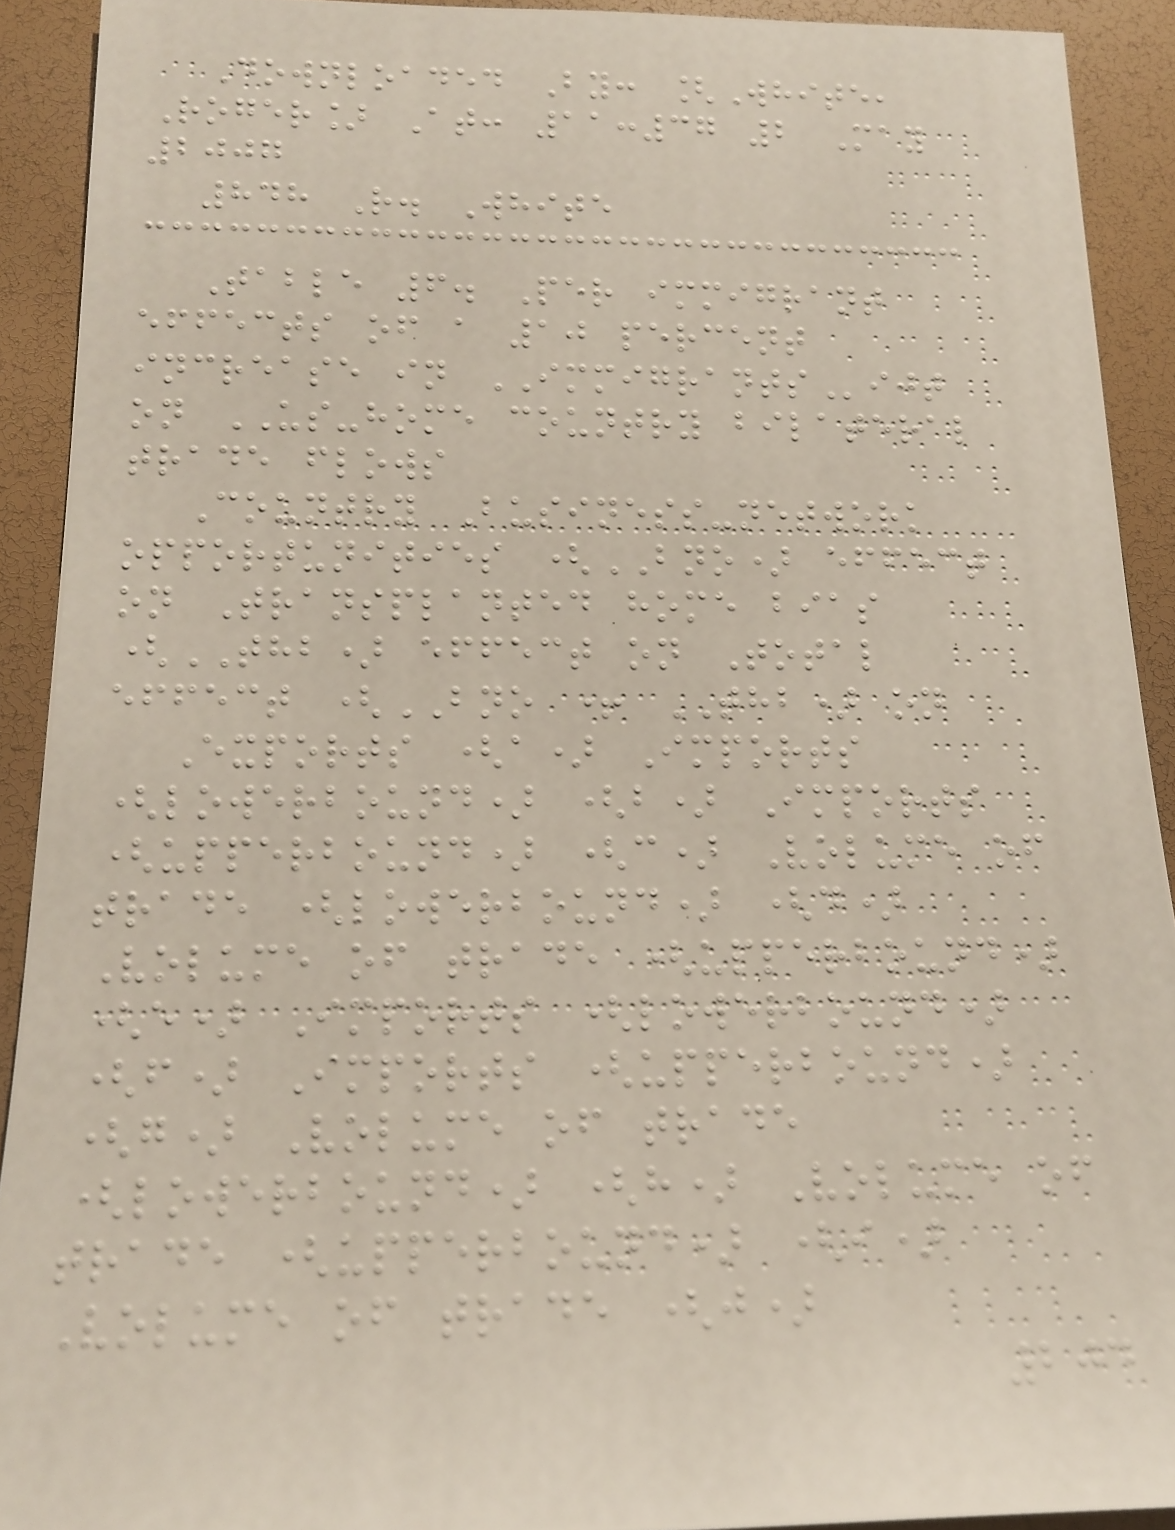Downloaded By: [White,
Roger] At: 11:37 2 May
2007
848 R. White
Table 6. Per immigrant
effects of a 10 percent
increase in IMMIGRANTSijt
on US-home country bilateral
trade flows
Country Business-network
opportunities (BNO) effect
on Transplanted home bias
(THB) effect on Total
effect (BNO + THB) on
Exports (a) Imports
(lowerbound) (b) Imports
(upperbound) (c) Volume of
trade (lowerbound) (d)
Volume of trade (upperbound)
(e) Imports (lowerbound)
(f) Imports (upperbound)
(g) Volume of trade
(lowerbound) (h) Volume of
trade (upperbound) (i)
Volume of trade (j)
204
